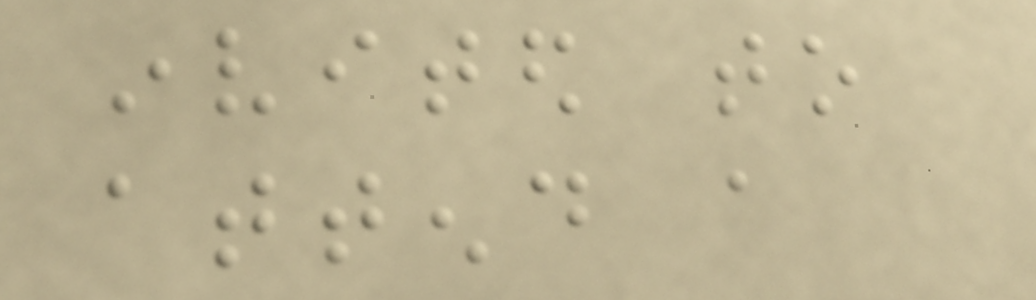invited to
attend a
